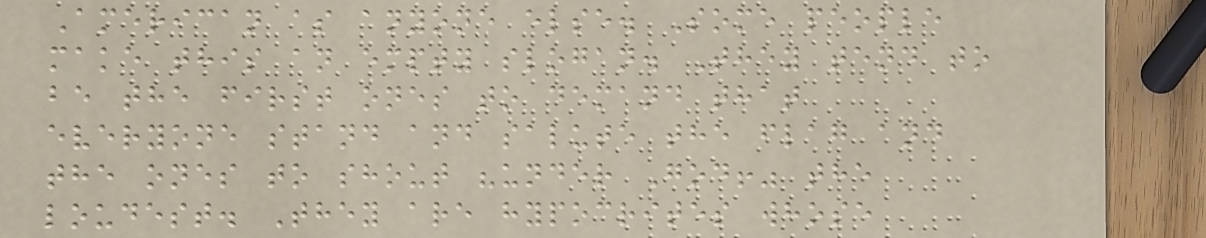American as anyone else. Some people
make this an empty slogan. They tend to
be the first ones to demand that
everyone stand and salute the flag and
the ones to shout "under God!" the
loudest. They are hypocrites whose
